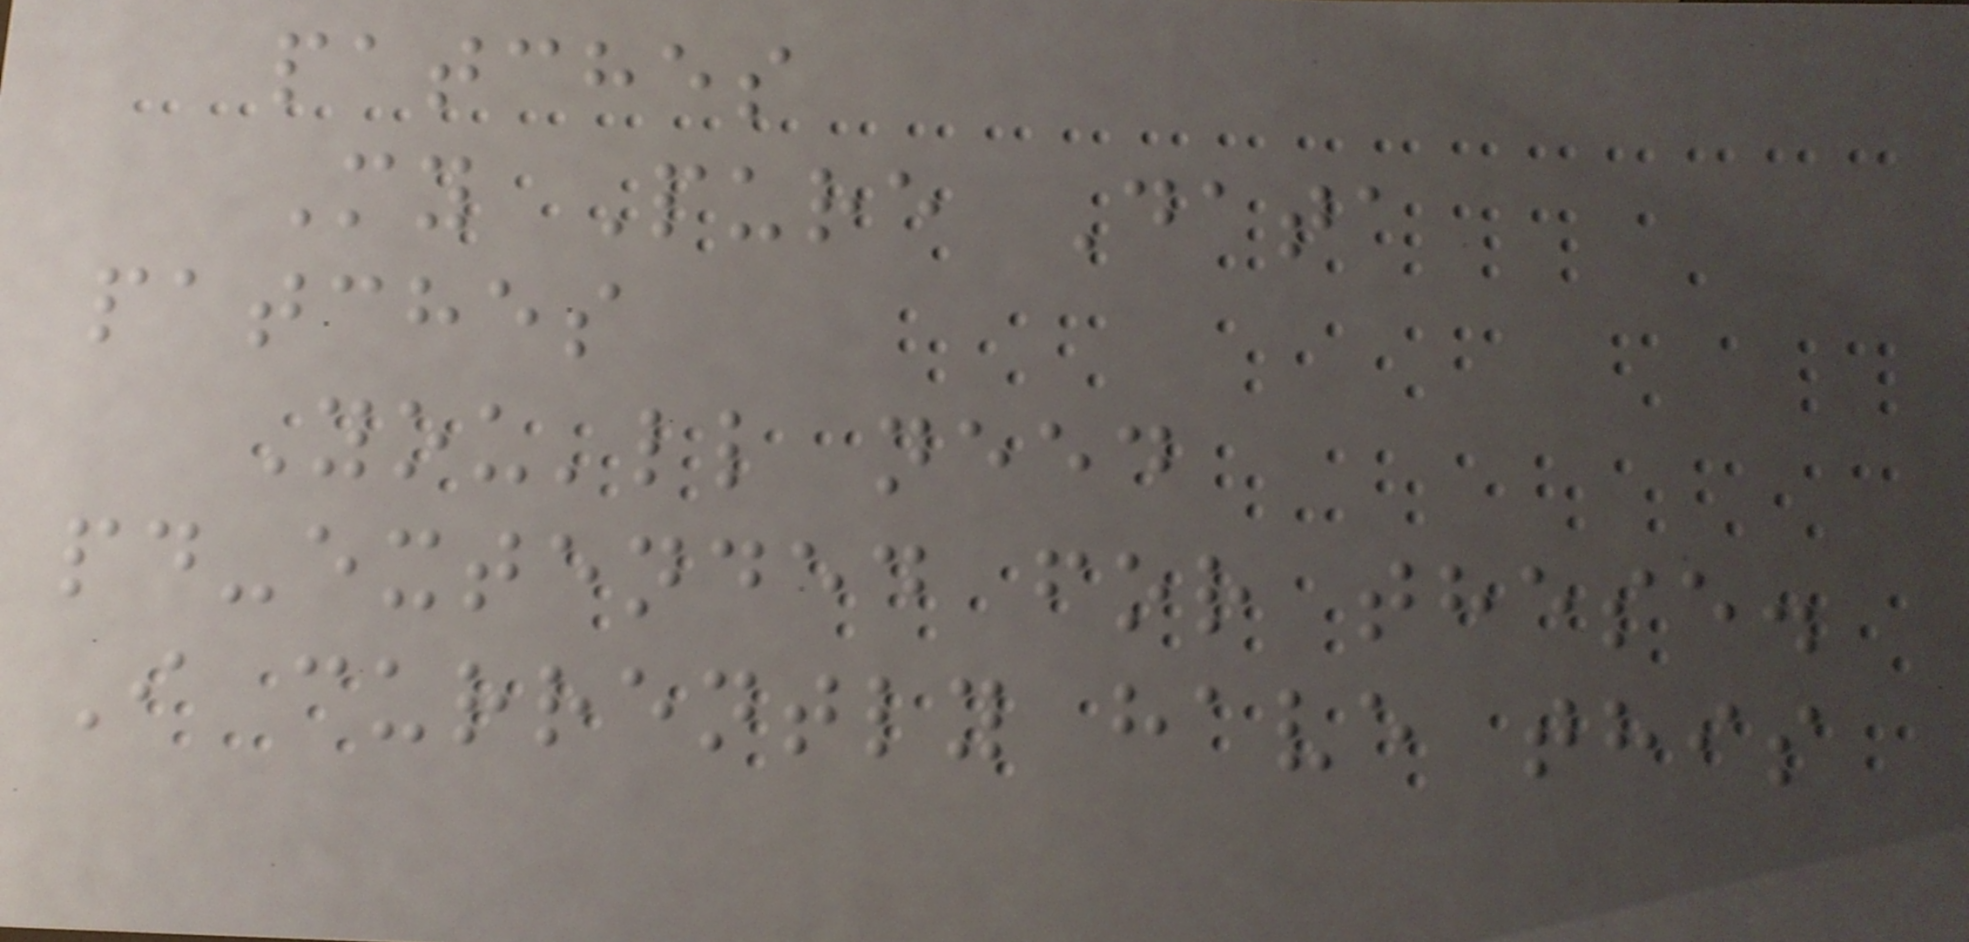patches
My Pure Data
patches
You'll need
pd-extended for these.
I currently have this
